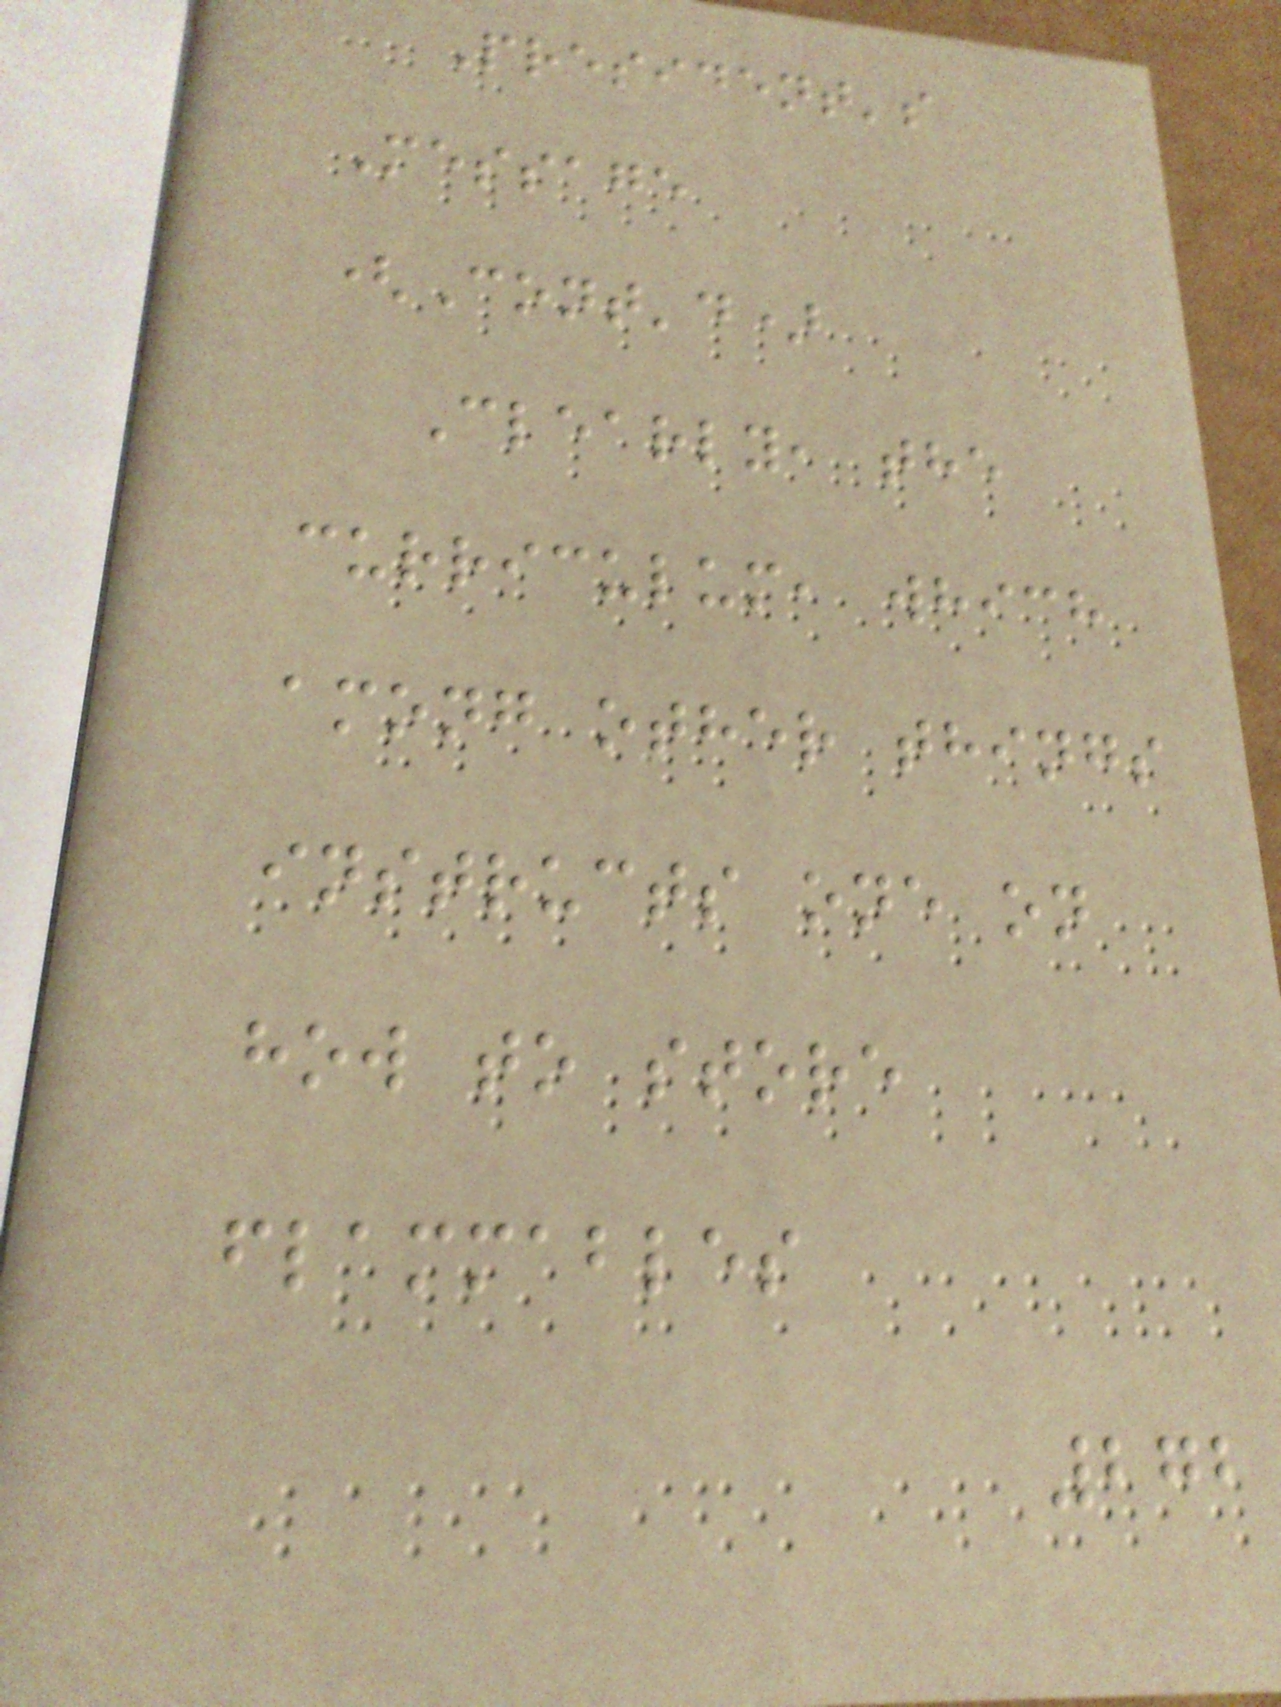President's
Message
(Cont'd)
Clearly, the
curriculum, which
among other things
instructs one on
how to store
flammables
272
